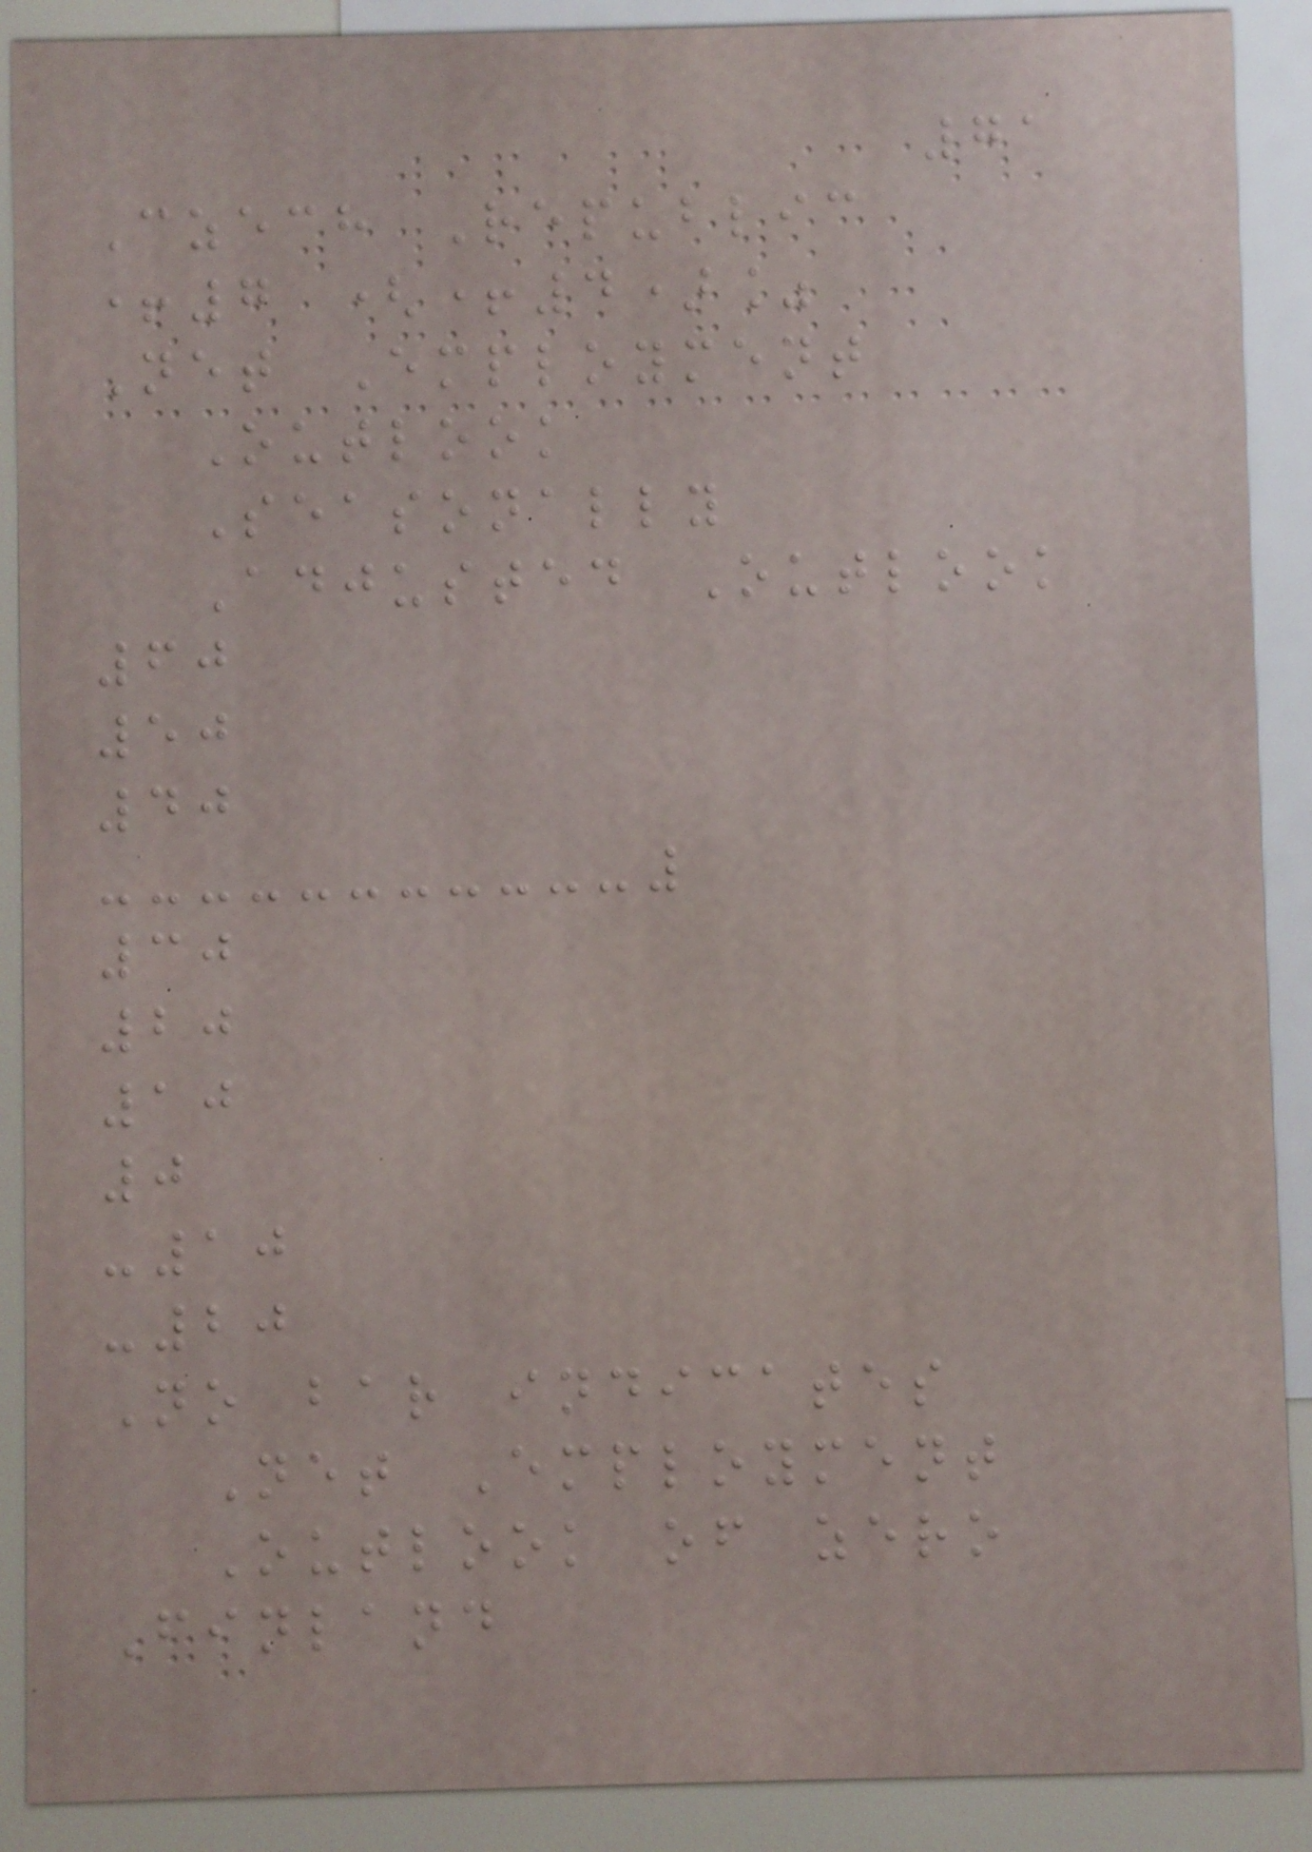71
Czech Republic
+7 (+4)%
Net Employment
Outlook
Seasonally
Adjusted Outlook
60
50
40
30
20
10
0
-10
-20
No bar indicates
Net Employment
Outlook of zero
Finland
